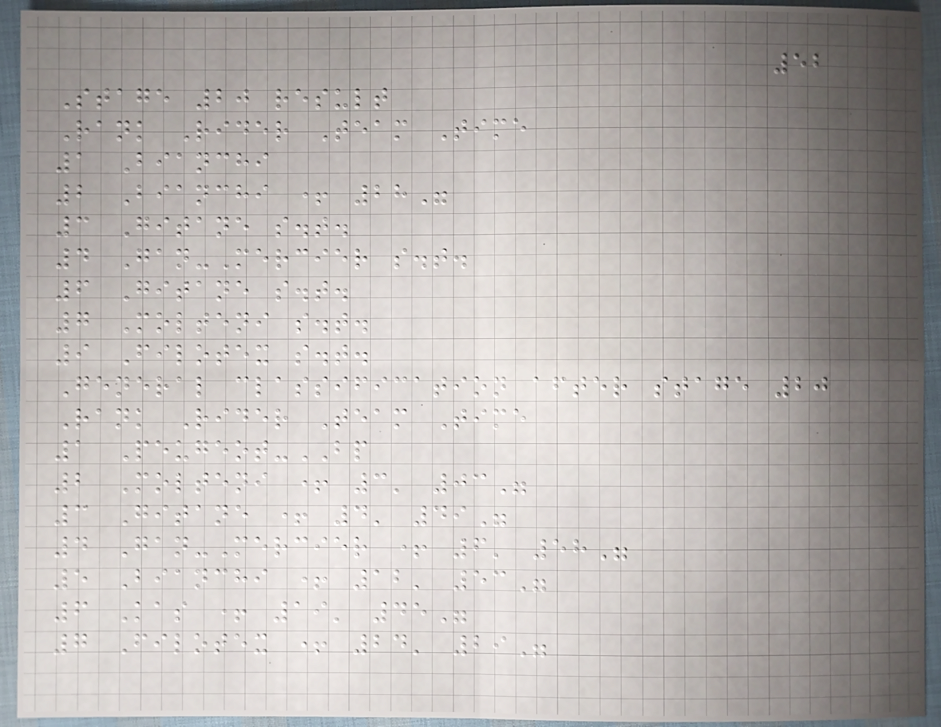52
Stage 20 result
Rank Rider Team Time
1 Bianchi
2 Bianchi + 28"
3 Gitane s.t.
4 Gan-Mercier s.t.
6 Gitane s.t.
7 Molteni s.t.
9 Filotex s.t.
General classification after stage 20
Rank Rider Team Time
1 Peugeot-BP
2 Molteni + 3' 03"
3 Gitane + 4' 49"
4 Gan-Mercier + 6' 58"
5 Bianchi + 12' 53"
6 Kas + 19' 45"
7 Filotex + 24' 29"
